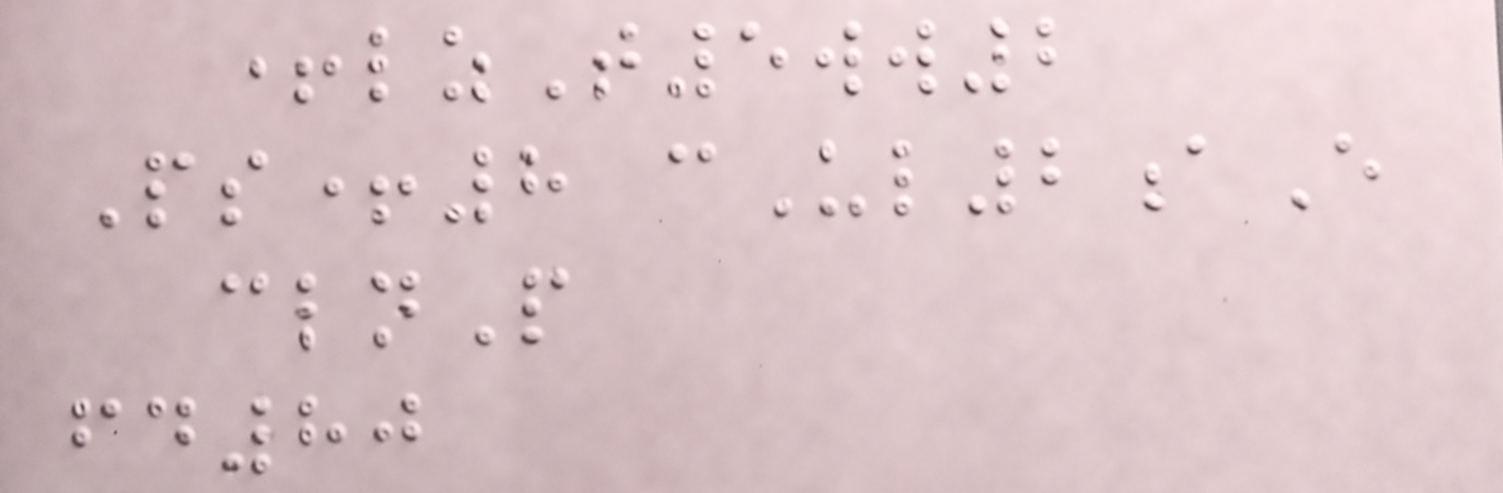+lzT5ww2
Ps+8 cUl2aE
clnP
fd80
